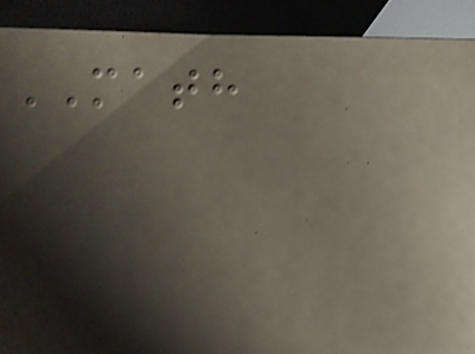MATH
